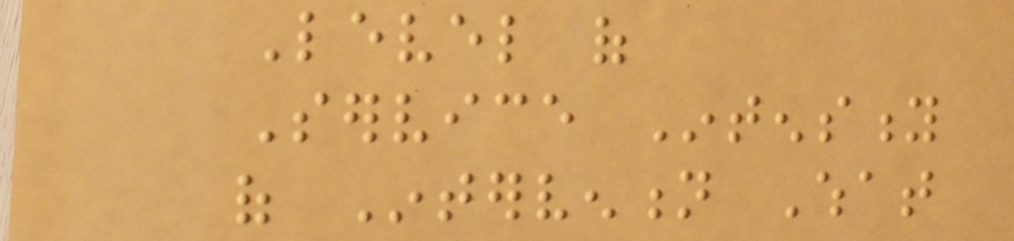Level of
Service Intensity
of Intervention What
